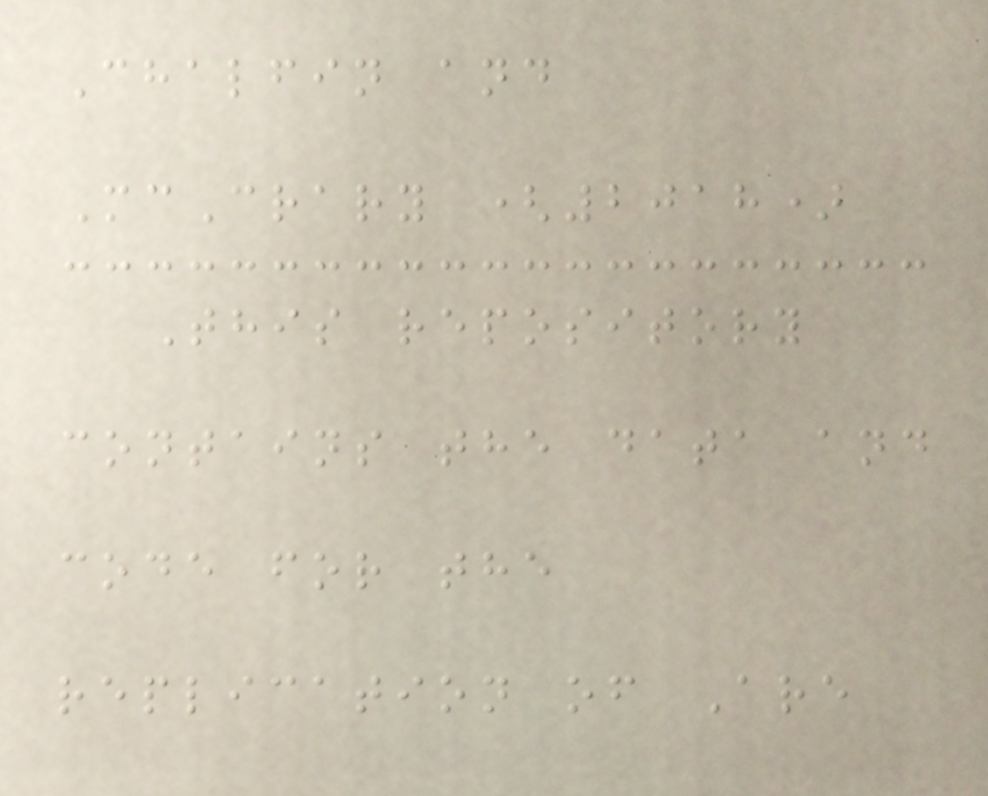Chalfin and
McCrary (2018)
This repository
contains the data and
code for the
replication of Are
